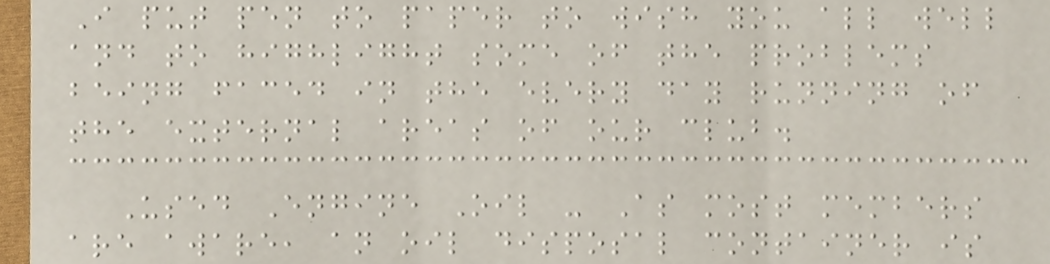I put pen to paper to wish you all well
and to highlight some of the problems
being faced in the every day running of
the external areas of our club.
Used Engine Oil - As most members
are aware, an oil disposal container is
